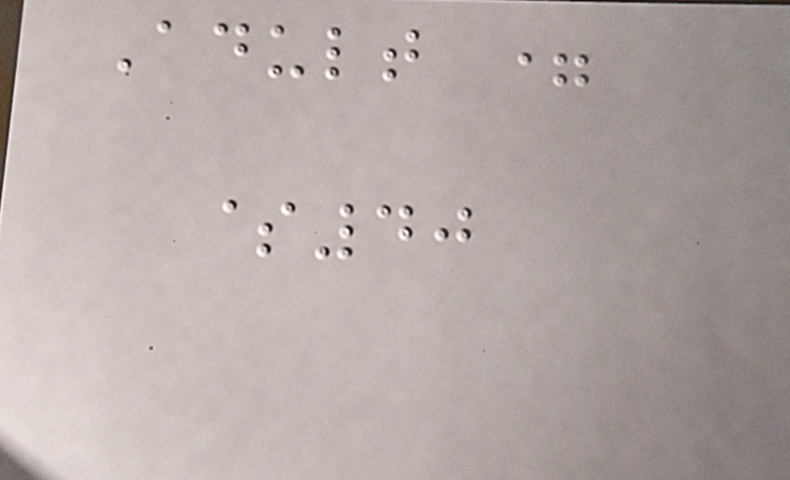Adult =
$40
